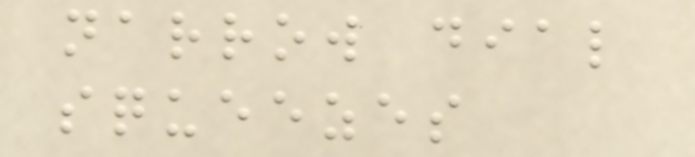narrow dial
squeezes
